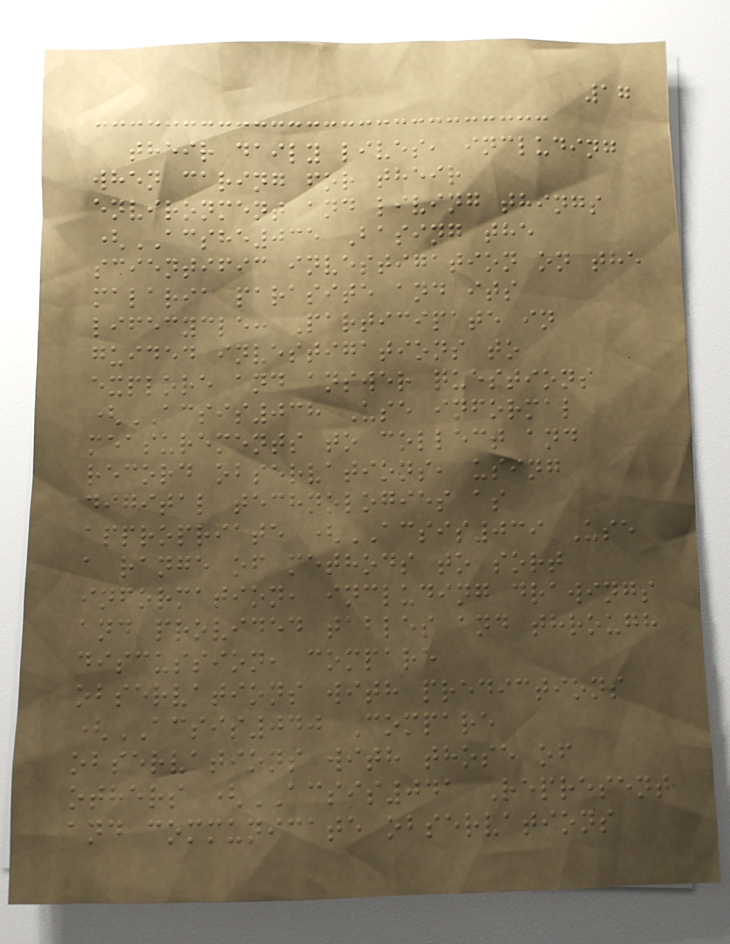17
their daily lives, including
when caring for their
environment and living things
(ACSHE035 Basing the
scientific investigation on the
malaria parasite and its
lifecycle: Participate in
guided investigations to
explore and answer questions
(ACSIS038 Use informal
measurements to collect and
record observations, using
digital technologies as
appropriate (ACSIS039 Use
a range of methods to sort
information, including drawings
and provided tables and through
discussion, compare
observations with predictions
(ACSIS040 Compare
observations with those of
others (ACSIS041 Represent
and communicate observations
